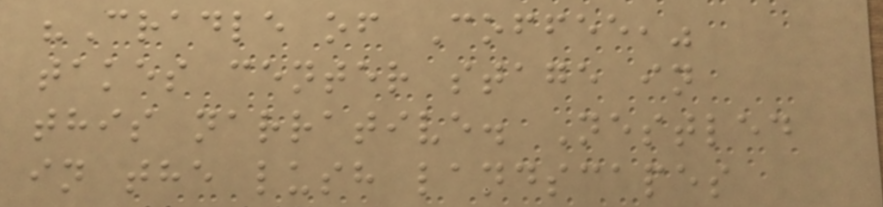"Cradle of Coffee,"
takes center stage in
this narrative. Nestled
in the lush landscapes
